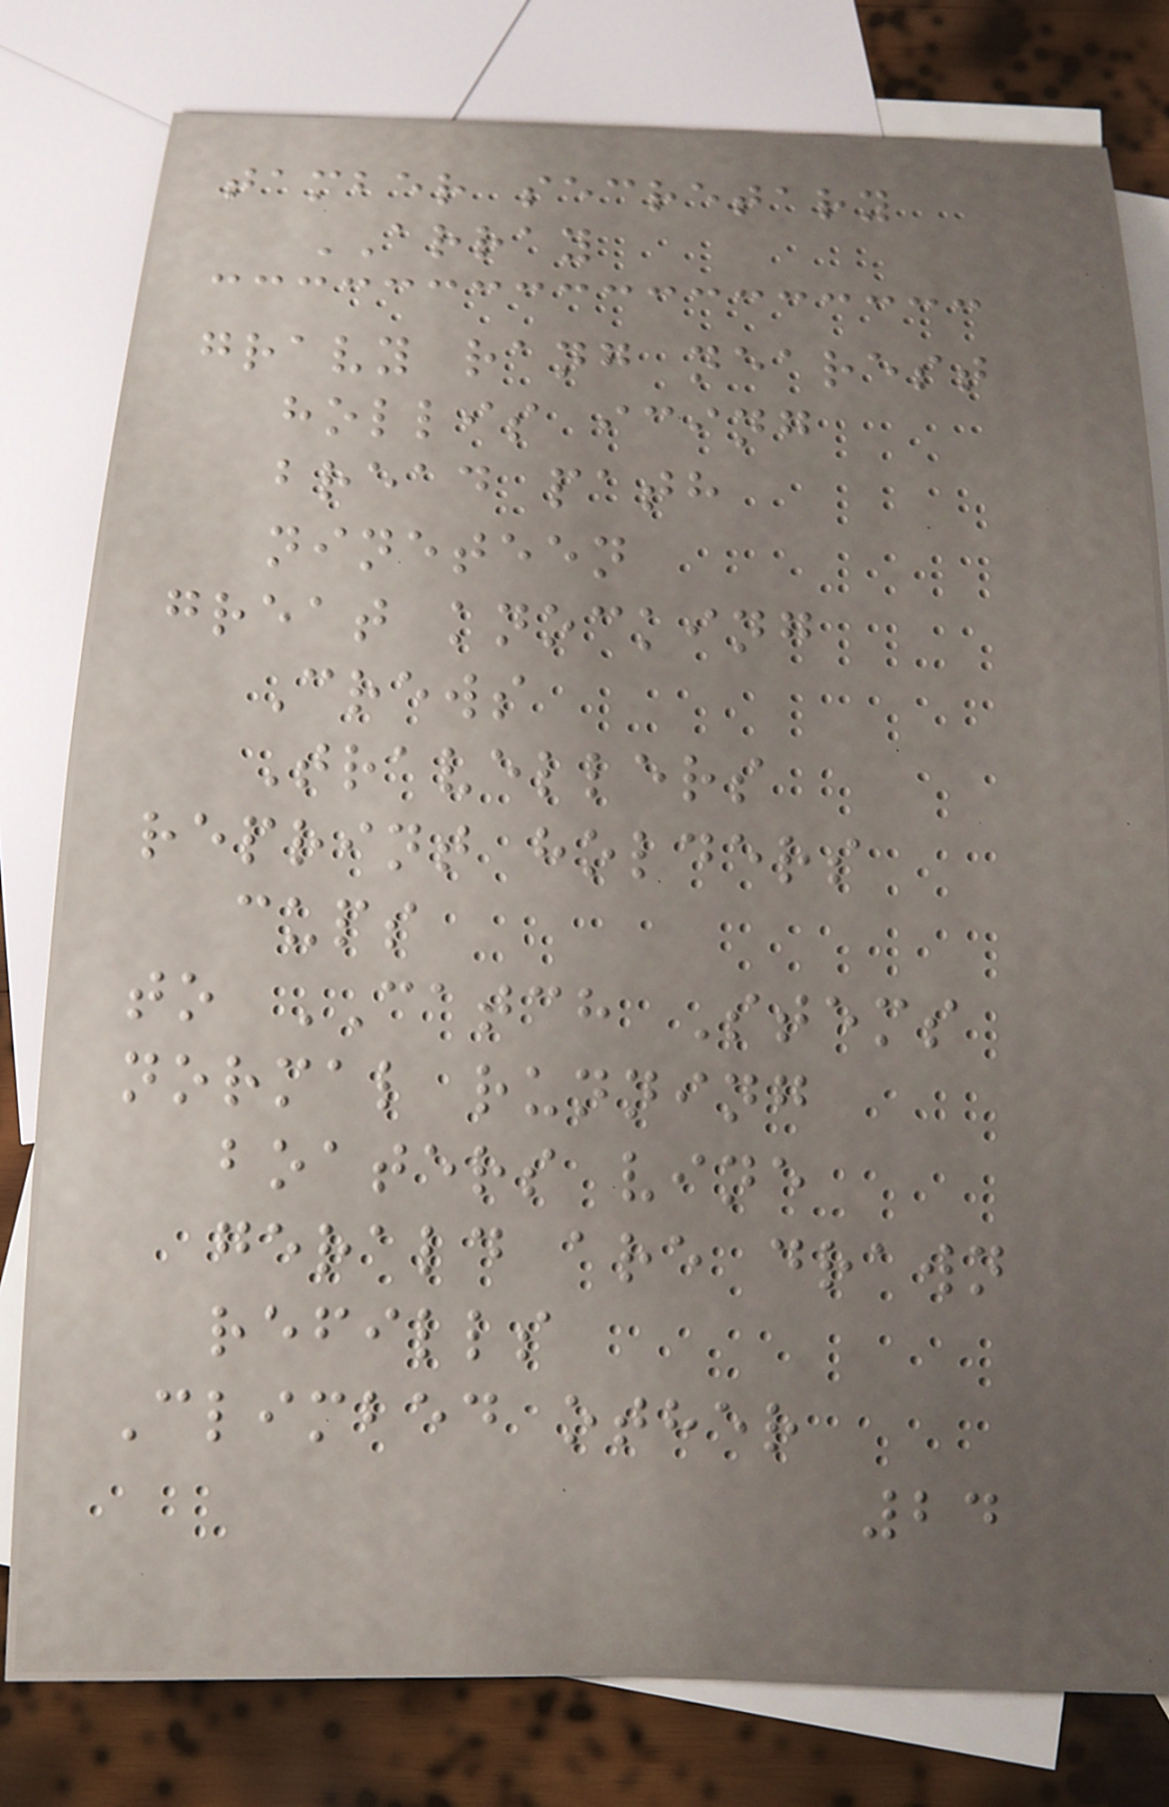tamber secretary
ARRAY
gravy rang nearest
hollis icing
bread path
nineteen
great knocking
Crews
Travellers
reprint holders
cups
to CATCH Stems
normal running
boaters vine
gerald are drawn
refills
Climbed other
24
